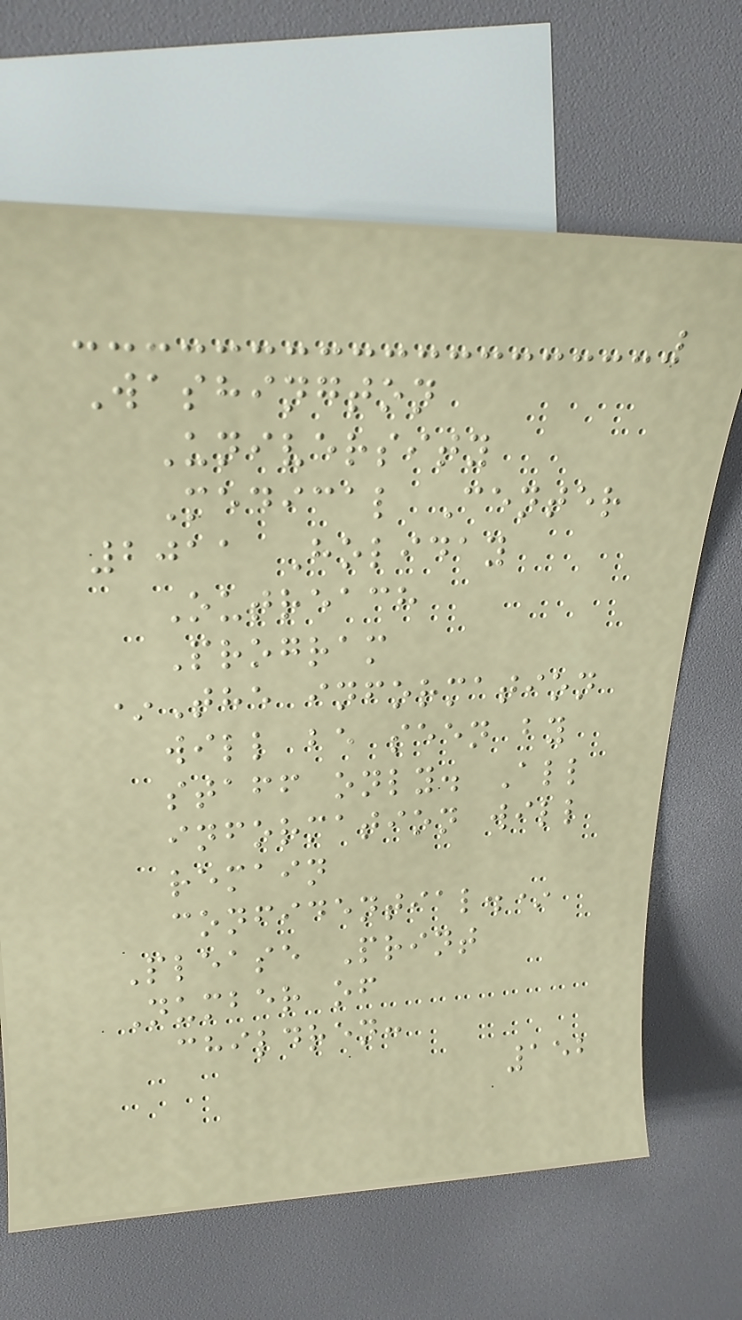Washington
University
Medical Center
2011 Holiday
Outreach
Program
*The information
will be seen by
staff only. All
information will
remain
confidential.*
Please Print
Number of
children:
152
